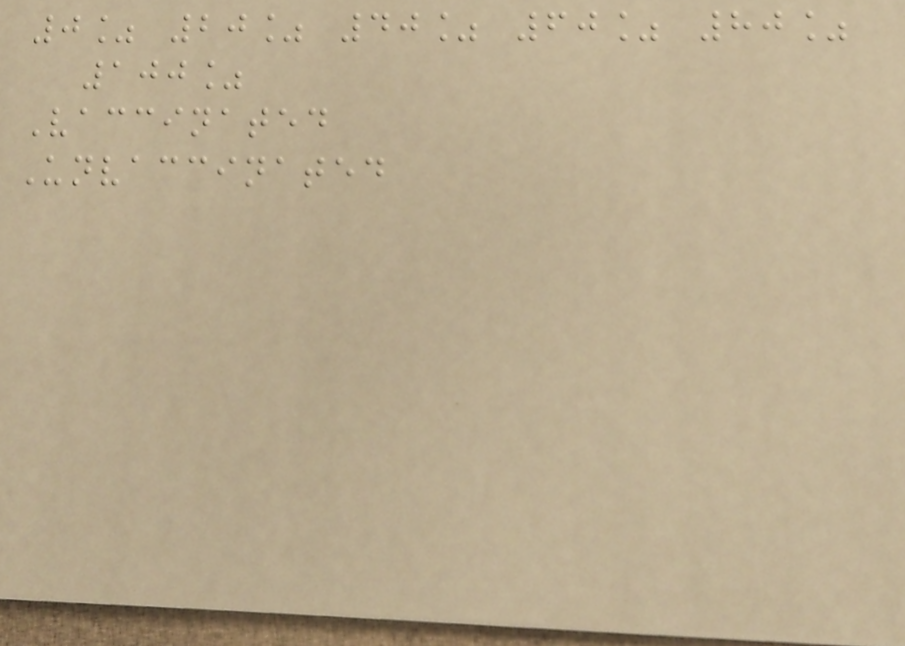0% 20% 40% 60% 80%
100%
Vaccinated
Unvaccinated
